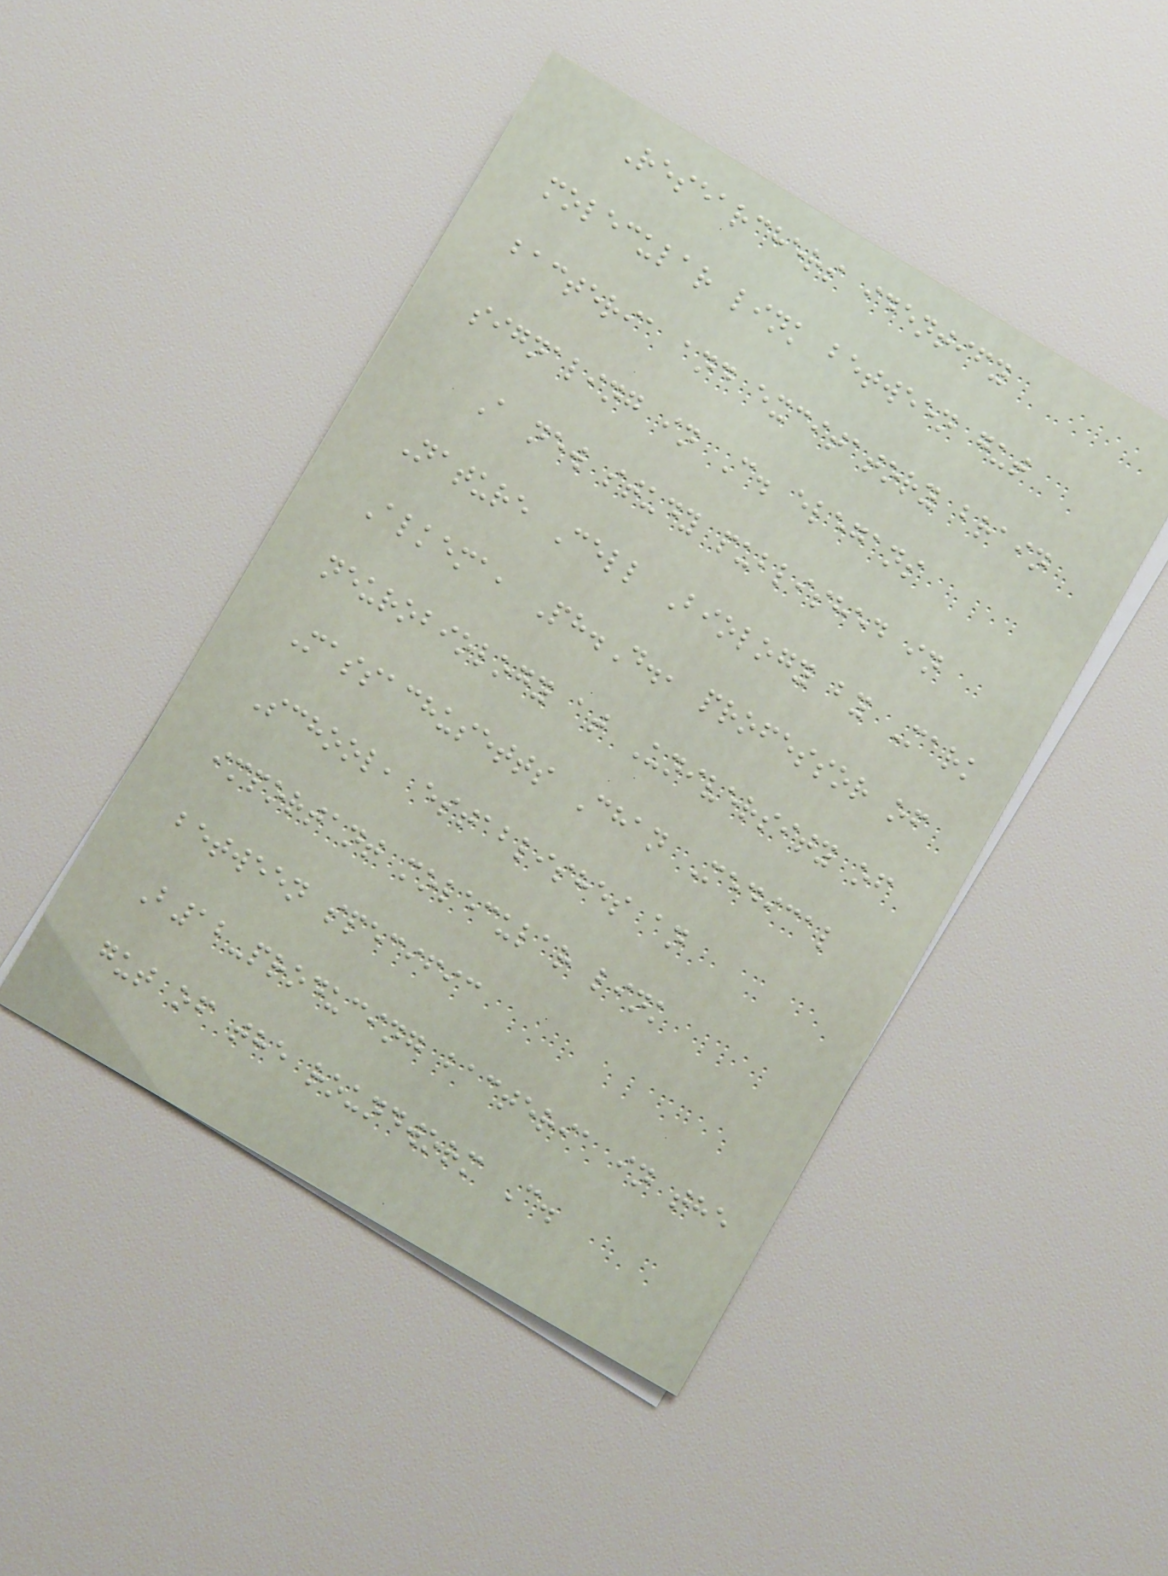Researchers identify
molecular link between gut
bacteria and excitatory brain
signaling in C. elegans
A new study published in
Nature Cell Biology by Mark
Alkema, Ph.D., professor of
neurobiology at University of
Massachusetts Chan Medical
School, establishes an
important molecular link
between specific
B12-producing bacteria in the
gut of the roundworm C.
